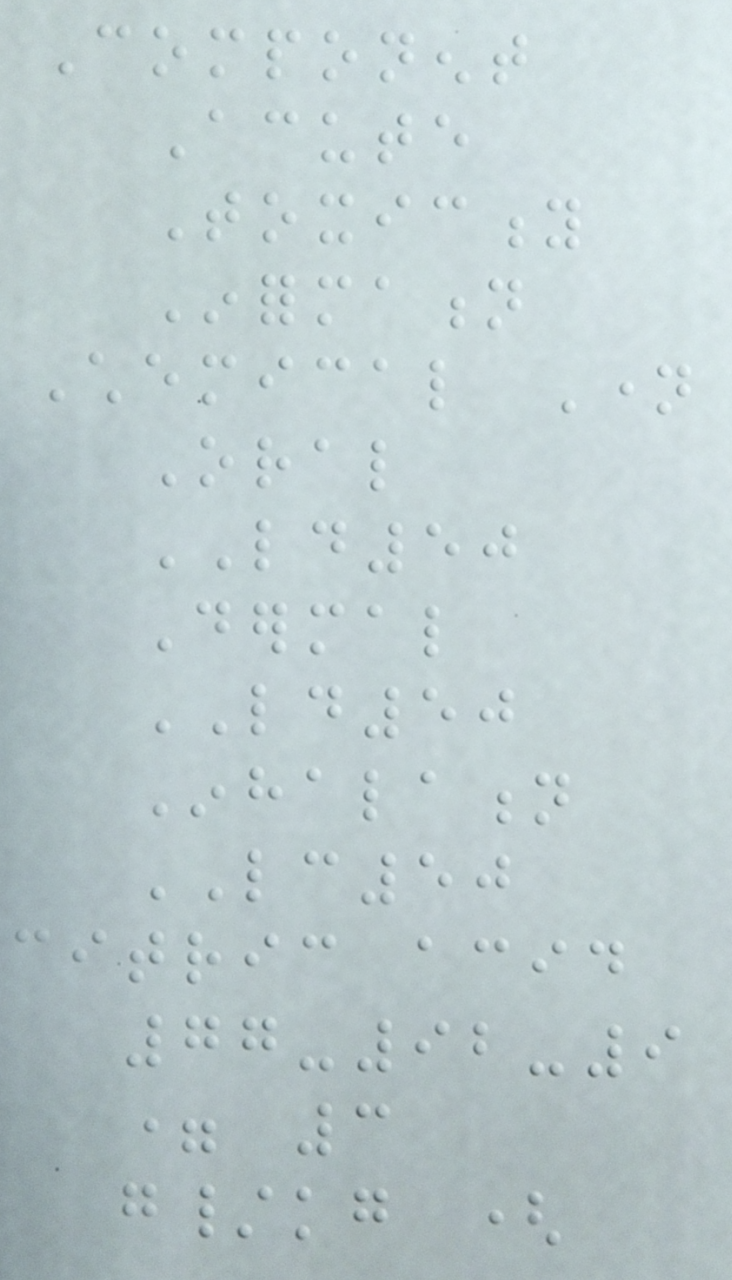Component
Acute
Toxicity
Information
Chemical Name
Oral
LD50
Dermal
LD50
Inhalation
LC50
citric acid
77-92-9
= 3
g/kg (
